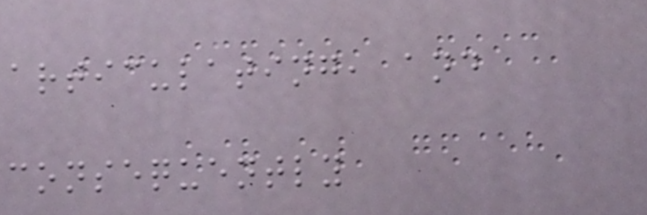articulating, and
consequently
